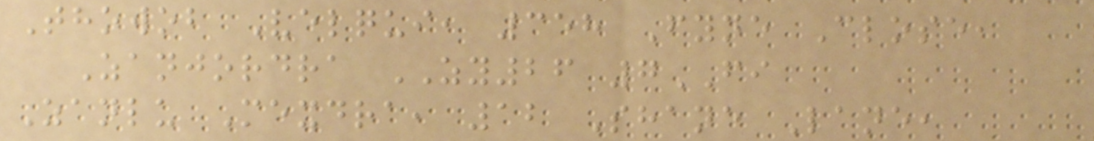Thowob Velqui, 358 Fyne Close,
Zanjordra ZY26 7FI
Zanlu Mexdra, 12 Shane Lane,
